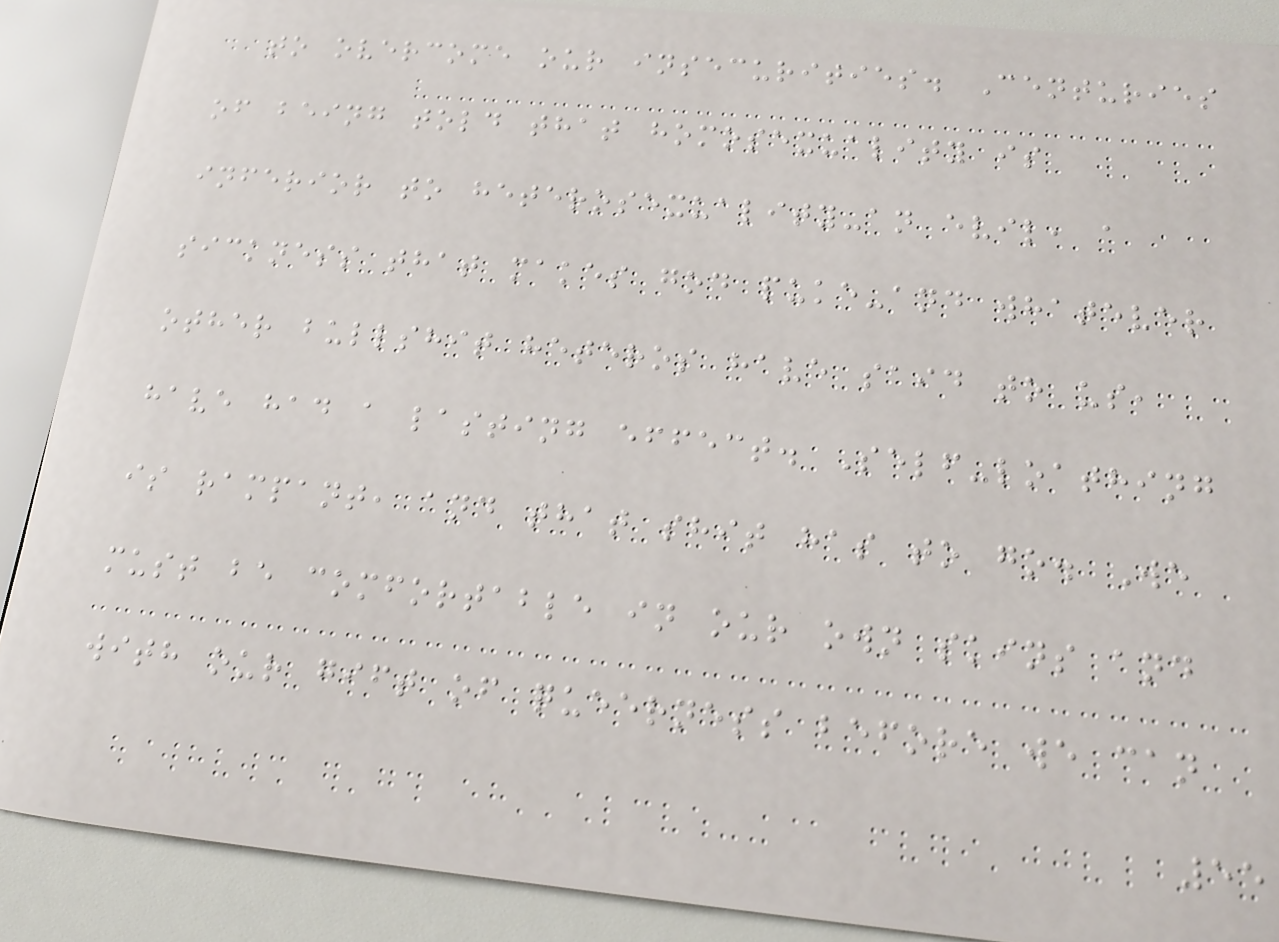to overcome our insecurities. Centuries
of being told that homosexuality is
inferior to heterosexuality-an evil, a
sickness that makes god puke-and whatever
other bullshit heteros have said to us,
have had a lasting effect. Self-loathing
is rampant, and that shit has to go. We
must be comfortable in our own skins and
with our gift of queerness before we can
55
